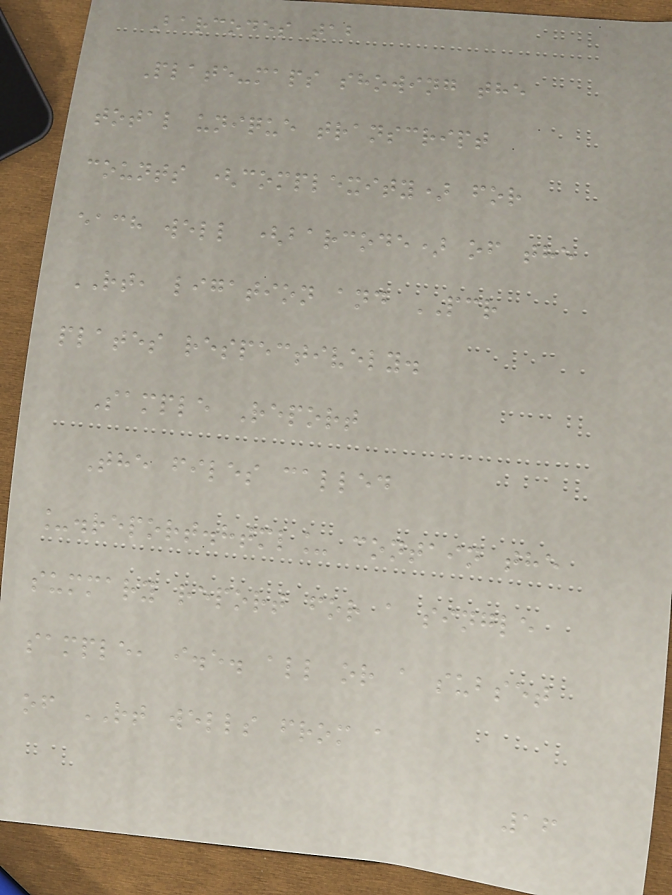Barcodes tab
Plate-maps showing the
total unique transcript
counts (complexity) for
each well (barcode) of the
RT, ligation and PCR
plates respectively.
Sample Report
The files called
_.report.html_ contain the
summary report for a single
sample, i.e. all or a subset
of RT wells from a
16
